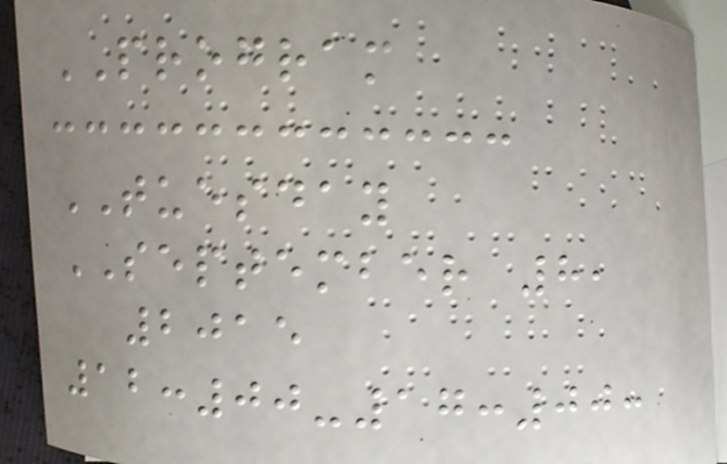PROGRAM
TUESDAY
SEPTEMBER 8,
2015
12:00-17:00:
